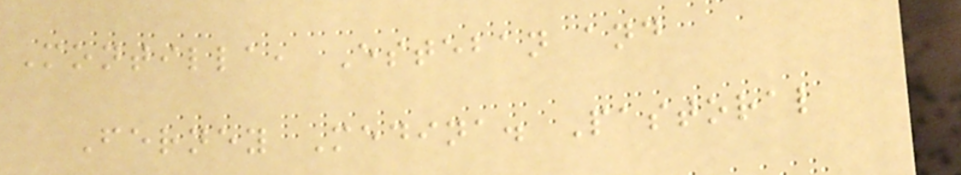Montilla, Esteban and
Ferney Medina. Pastoral
